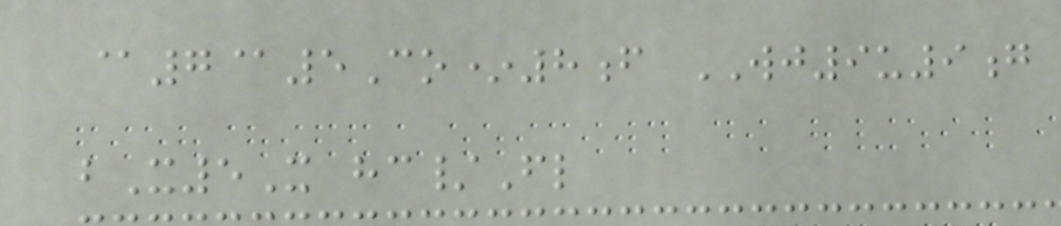@7@5Co*8f WJ9u9g
bX5X hc/Fl
